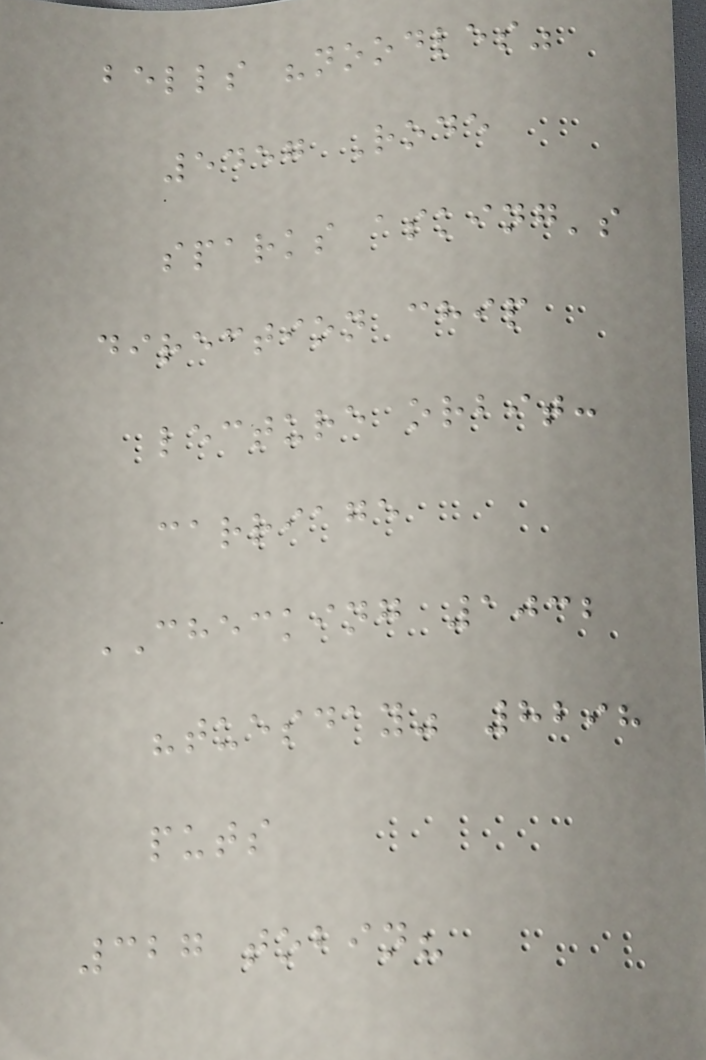bells "noodles"
5457 Rode
sparks asking's
direction chip
lecture orbit:
carriage
CHECKING 1032
"tuesday" 8298
puts
327 tobin?
